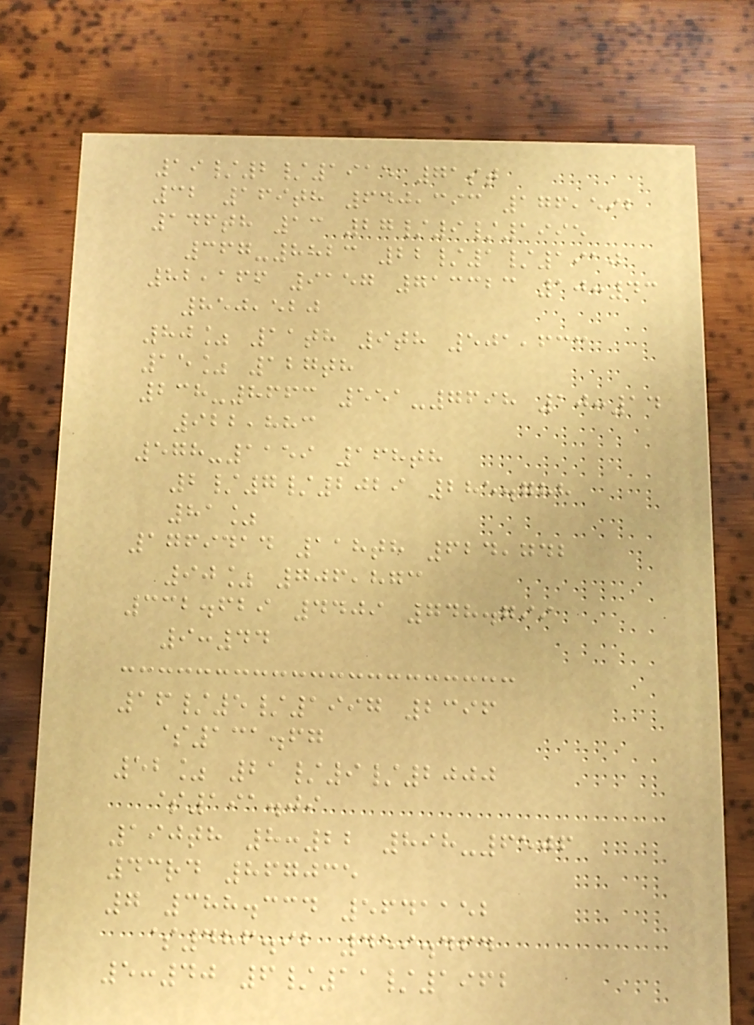19/2/1915 71st
32 169th 640,393 176,592
146th 13 27/9/1995
367-8823 22/1/1910
82,166 9157 713323 10:43
850,520
80% 11th 9th 501,633
15% 127th
238-8663 551-7698 10:14
922,883
578-1159 168th
2/7/2029 285.788
81%
1769414 118th 624,742
90% 706,873
332.629 4409 748.799
9:44
16/5/1997 2396
$131.67
52% 21/9/2000
$191.09
190th 8:22 898-6506
43rd 867035
7 388.334 5641152
$486.92 459.464
5:40 6/11/1962
